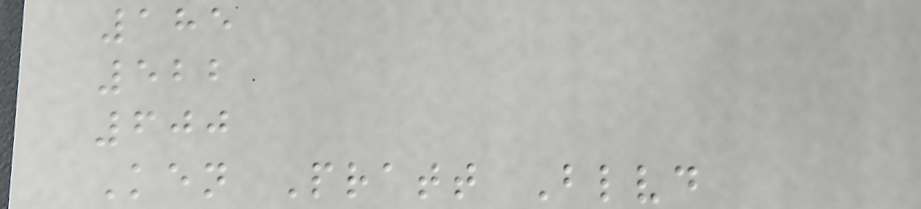185
522
600
Ken Pratt Blvd
